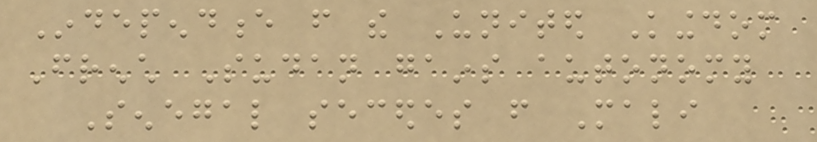Independence from the United Kingdom
French Sudan gains autonomy
Senegal secedes from Mali
